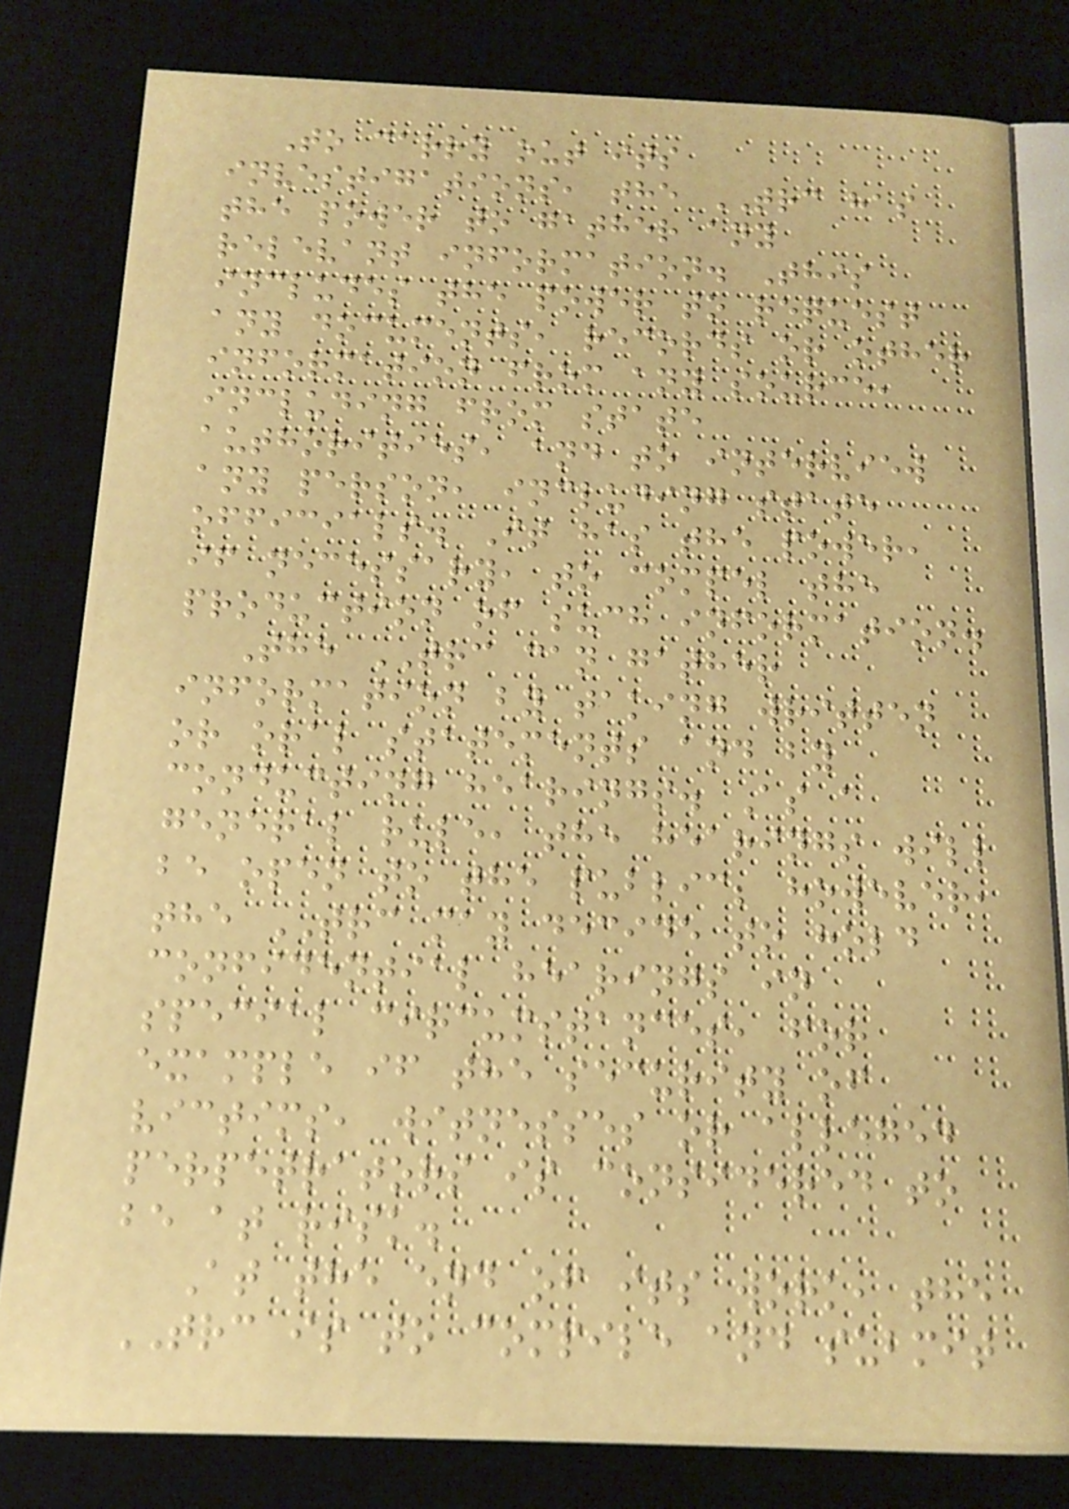To carry out its
investigations, the TRC has
the power to gather any
relevant information. This
includes the power to request
any documents, records or other
information from any source,
including from state
authorities, and to interview
any person, including state
officials. It has the power,
if necessary, to compel the
production of such information.
The TRC can gather
information by taking written
or oral statements and by
conducting hearings. As a
general rule, the hearings will
be open to the public; however,
the TRC may decide to hold
confidential hearings in
special circumstances, for
example if the security of
victims, witnesses or alleged
perpetrators is considered to
be at risk.
At the end of its work, the
TRC is to compile and submit
